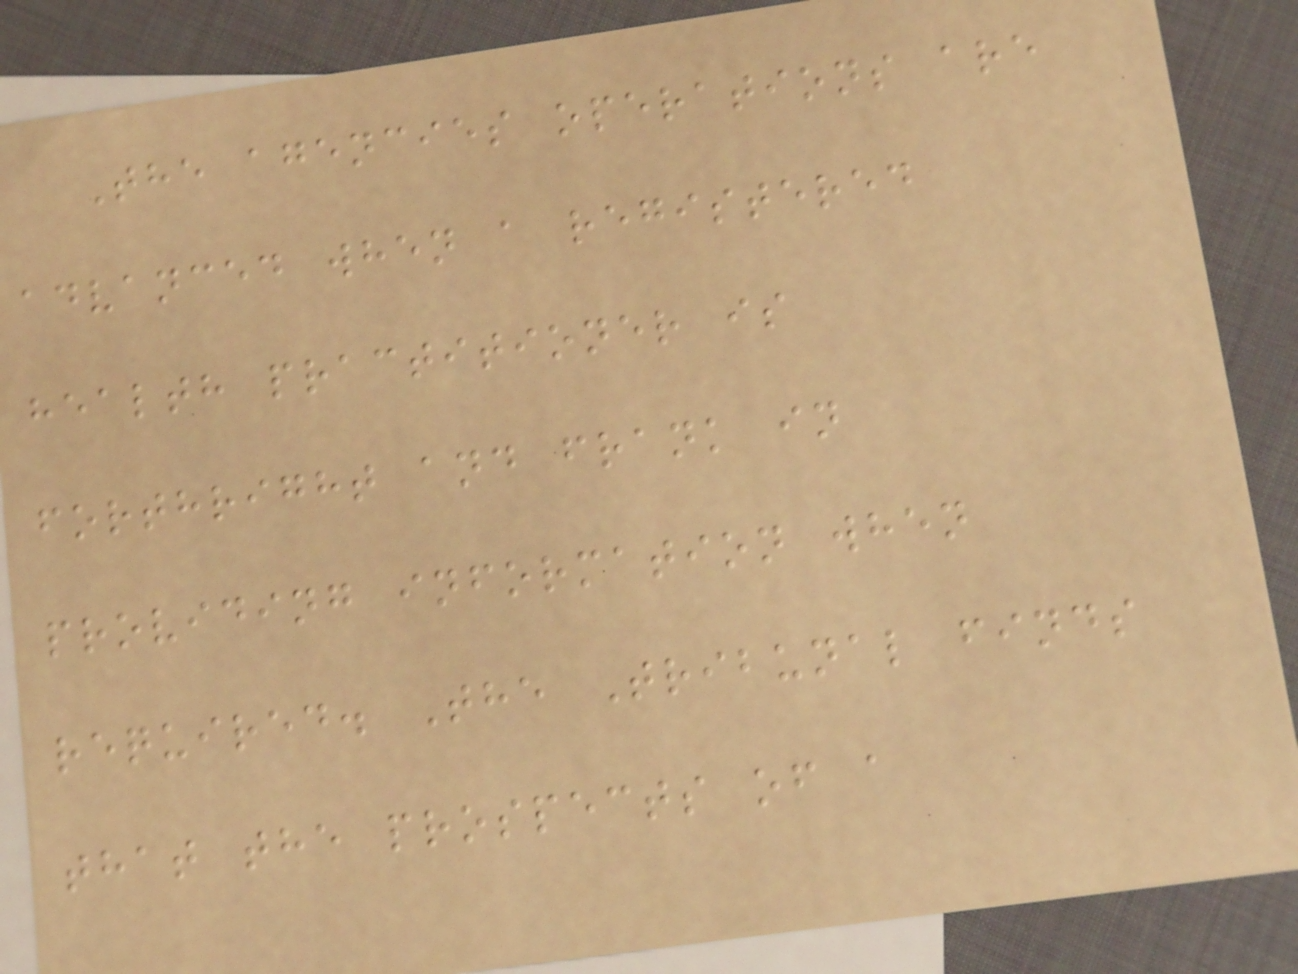The agencies operations are
advanced when a registered
health practitioner is
forthright and frank in
providing information when
required. The Tribunal finds
that the prospects of a
